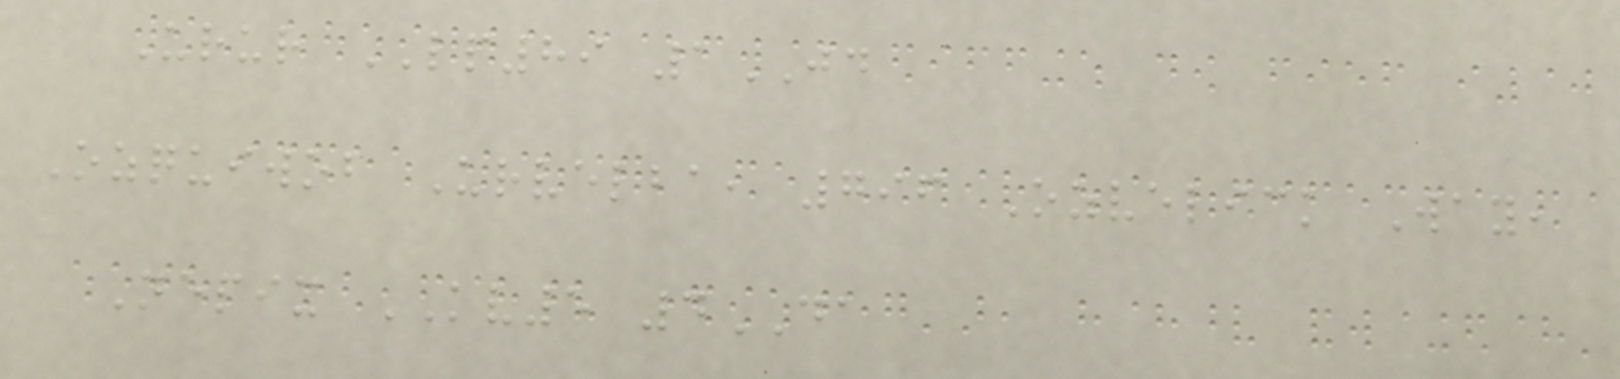Urur LP89 1JD
Ozquiwob Urvelba, 796 Ozvelick Way,
Nepix KV5 4DA
